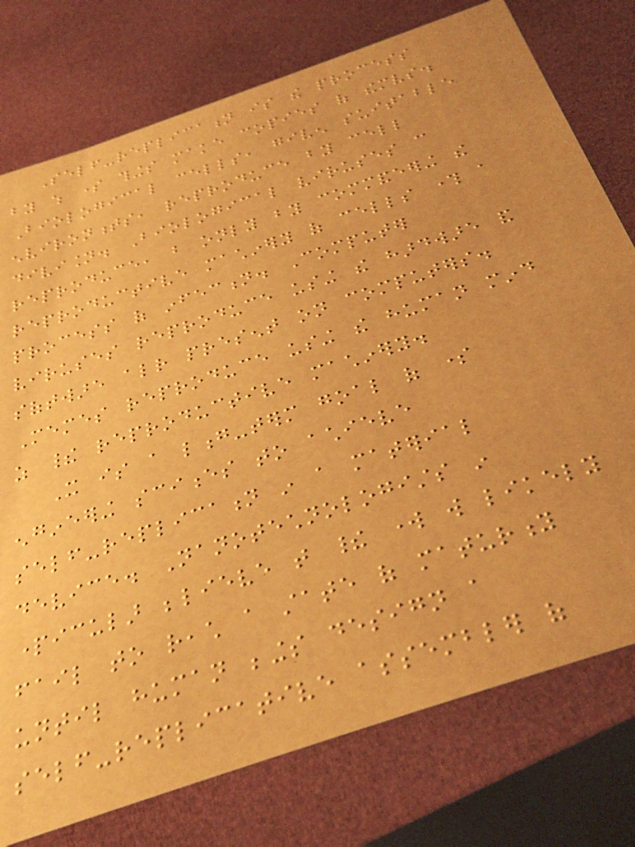Self-replication is the process
by which some things make copies of themselves.
Biological cells, given suitable
environments, reproduce by cell
division. Biological viruses can
reproduce, but only by commandeering the
reproductive machinery of cells through a
process of infection. Computer
viruses reproduce using the hardware and
software already present on computers.
Memes reproduce using the human mind
as their reproductive machinery.
It is a long-term goal of some
engineering sciences to achieve
self-replication in a material
device. Nanotechnologists in
particular believe that their work will likely
fail to reach a state of maturity
until human beings design a
self-replicative assembler of
